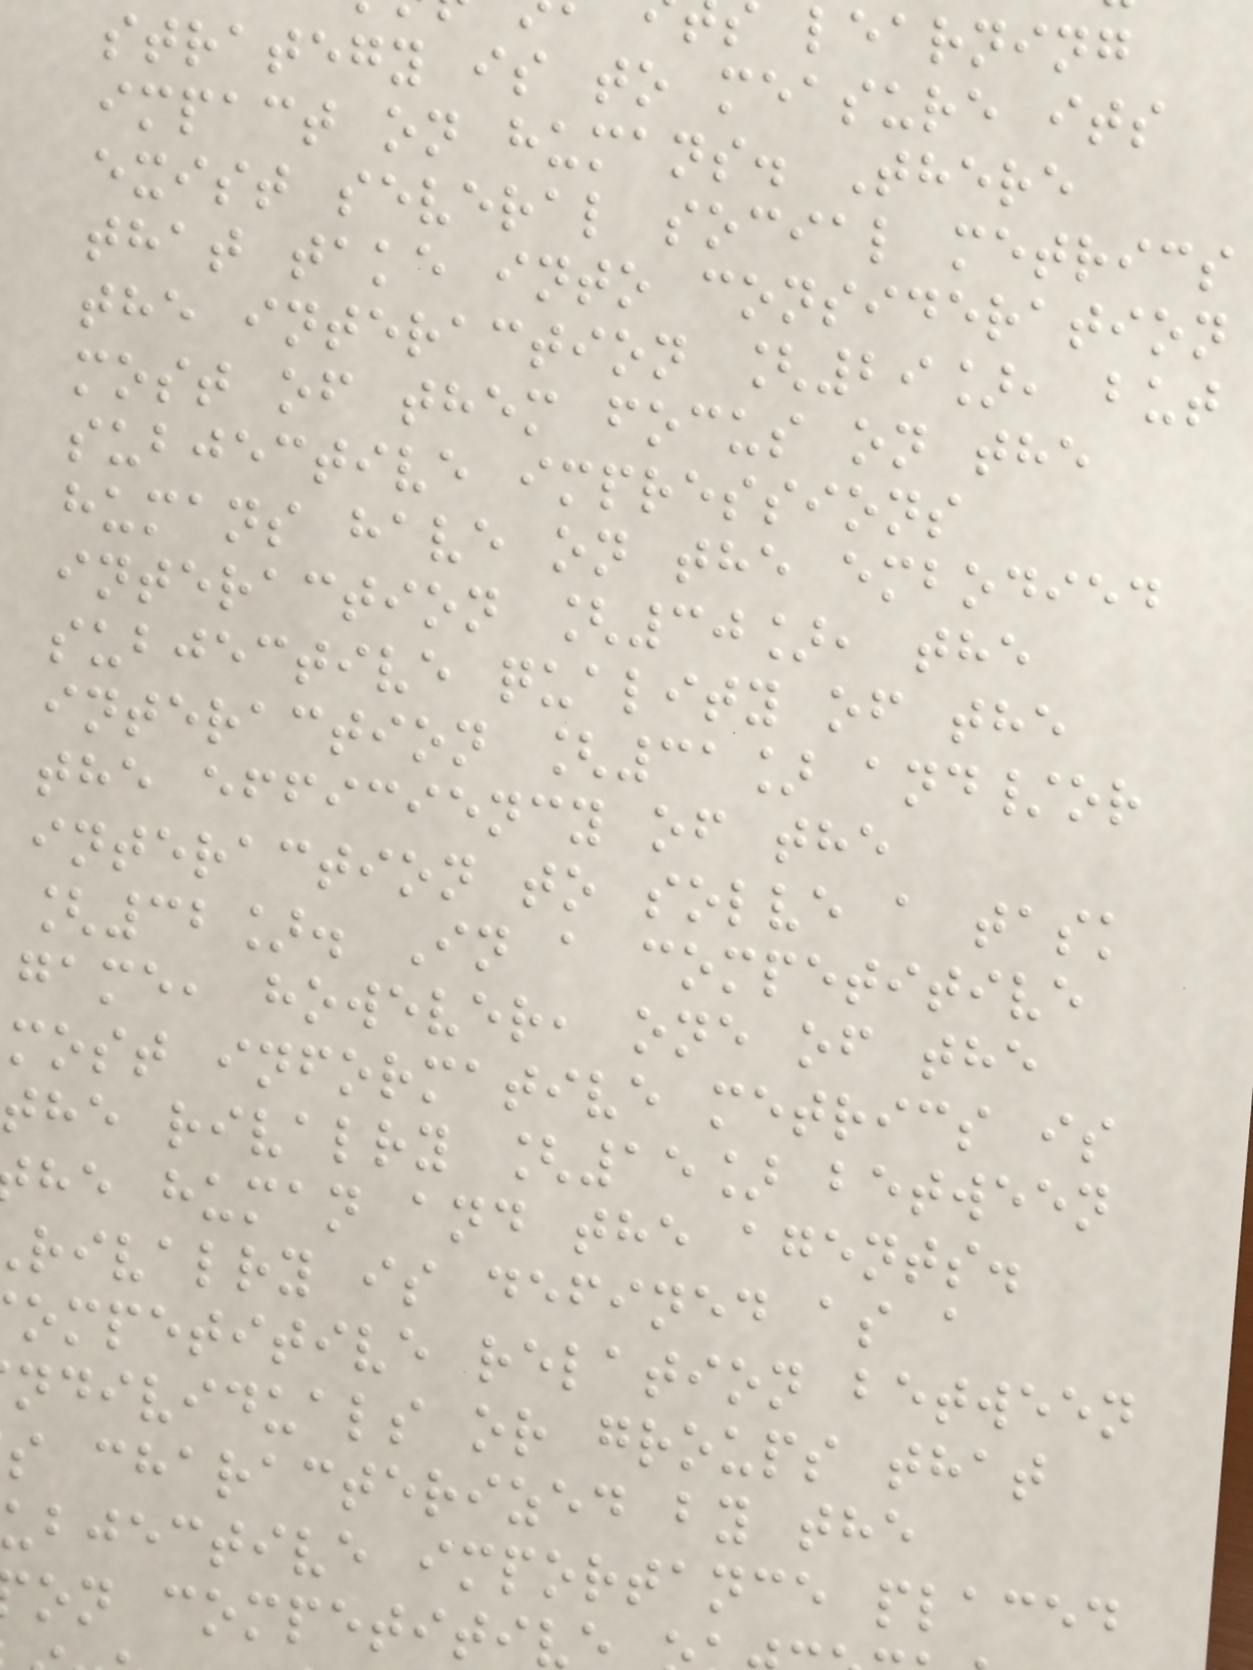learning
strategy is to measure its
impact on humans. There
exist several social metrics
that take into consideration
the interaction [29], but
most of them focus on the
subjective impressions
humans have on the embodied
interaction [30], the
subjective quality of the
interaction [31] and/or
the efficiency of the
interaction to solve a task
[32]. In a competitive
game, however, one of the
most informative metrics is
the rivalry [15] between
he human and the agents.
rivalry is defined as a
ompetitive relation between
ndividuals or groups that
s characterized by the
ubjective importance placed
on competitiv
